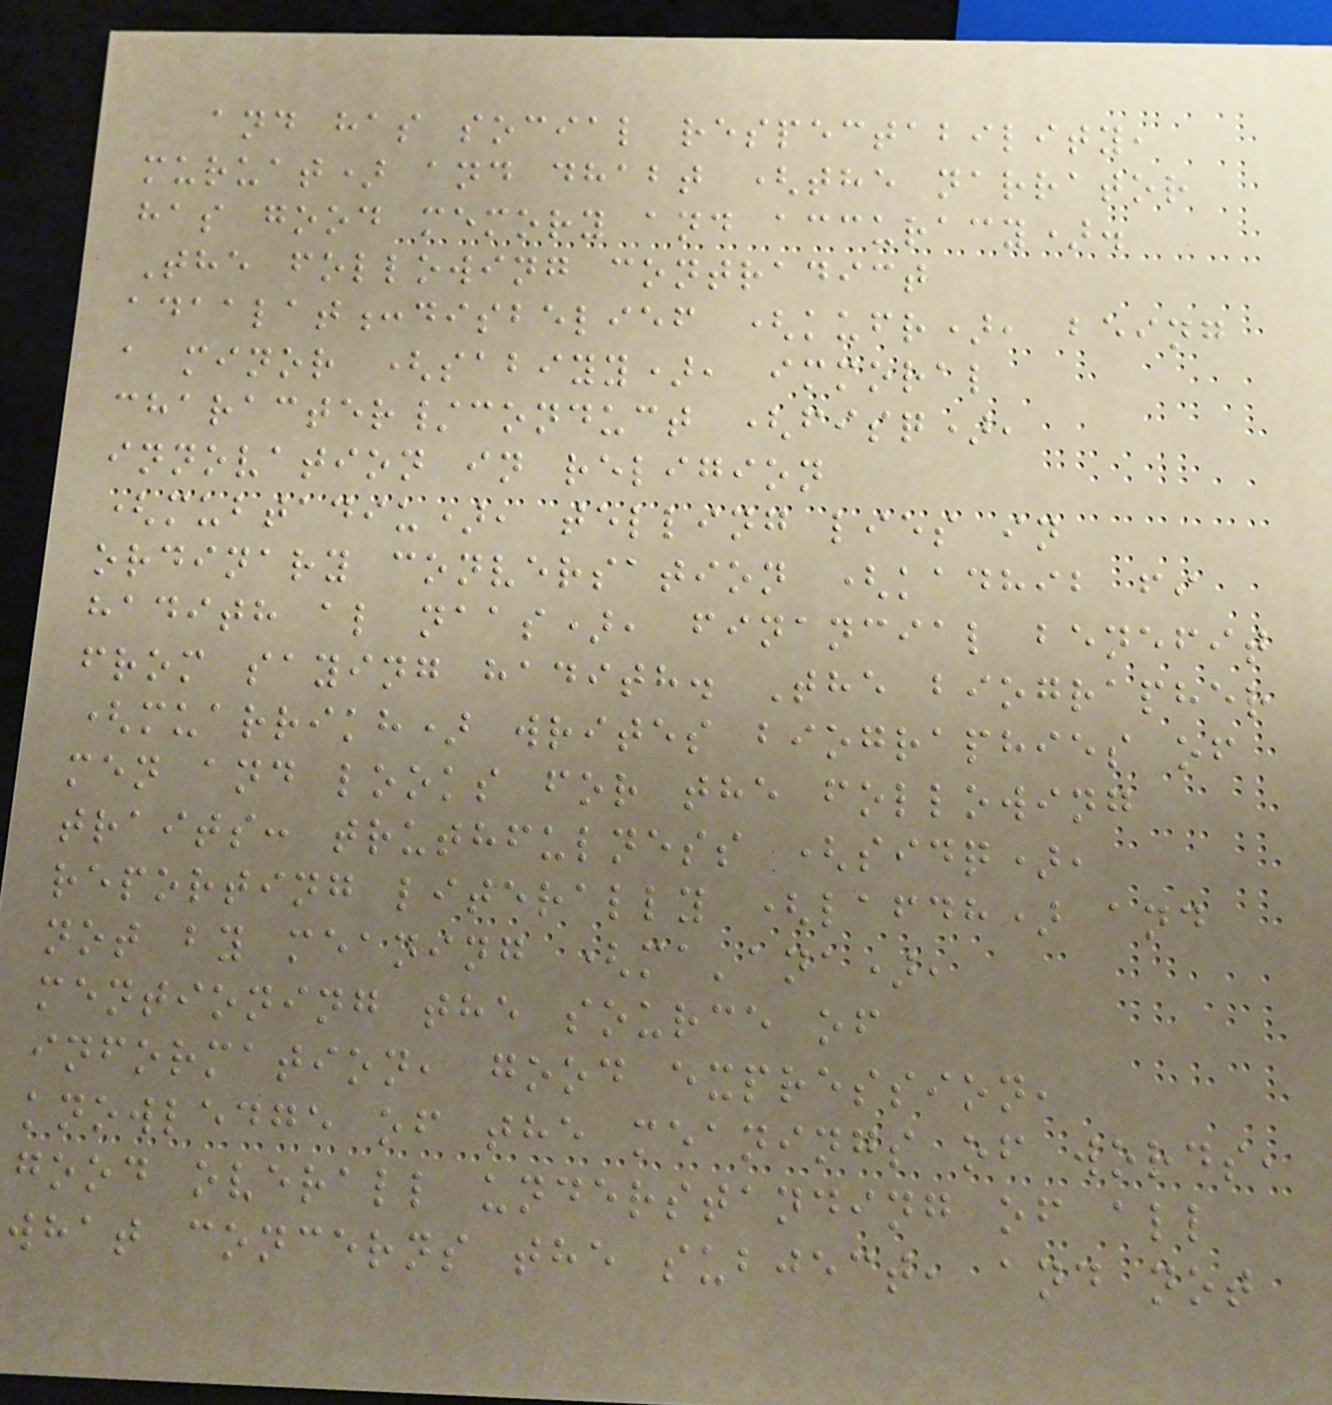and has social respectability,
muruat) and dhabt (the narrator
has good memory and accuracy).
The following contradict
adaalat:disbelief (kufr), being
a minor (sabiyy), immoral
character/conduct (fisq),
innovation in religion
(mubtadiu), telling lies in
ordinary conversation (kadhib fi
hadith al naas), financial benefit
from saying hadith. The biographer
(muarrikh) writes biographies of
men and looks for the following
traits: truthfulness (sidq),
reporting literally (lafdh) and
not by meaning (ma'ana),
mentioning the source of
information, good expression,
knowledge of the meanings of words,
good overall understanding of all
what concerns the subject, and not
